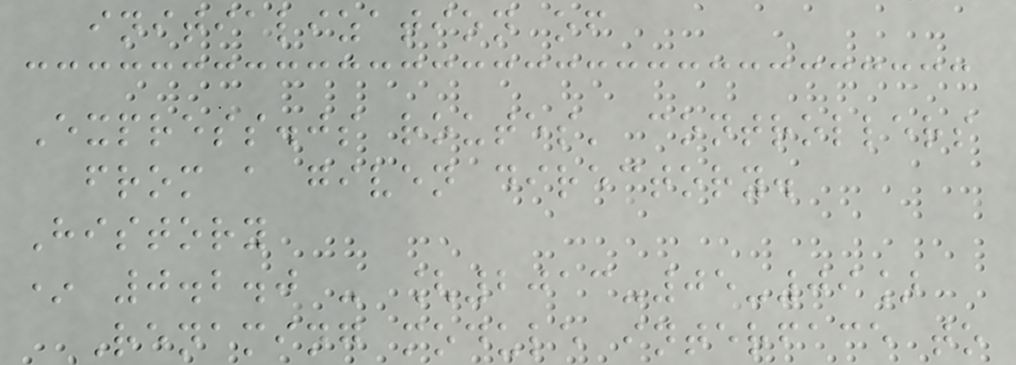initialization of
Express.js routes' controllers
from a given directory.
History
* 0.2.0 - [2013-05-09]
Renaming module interface to
